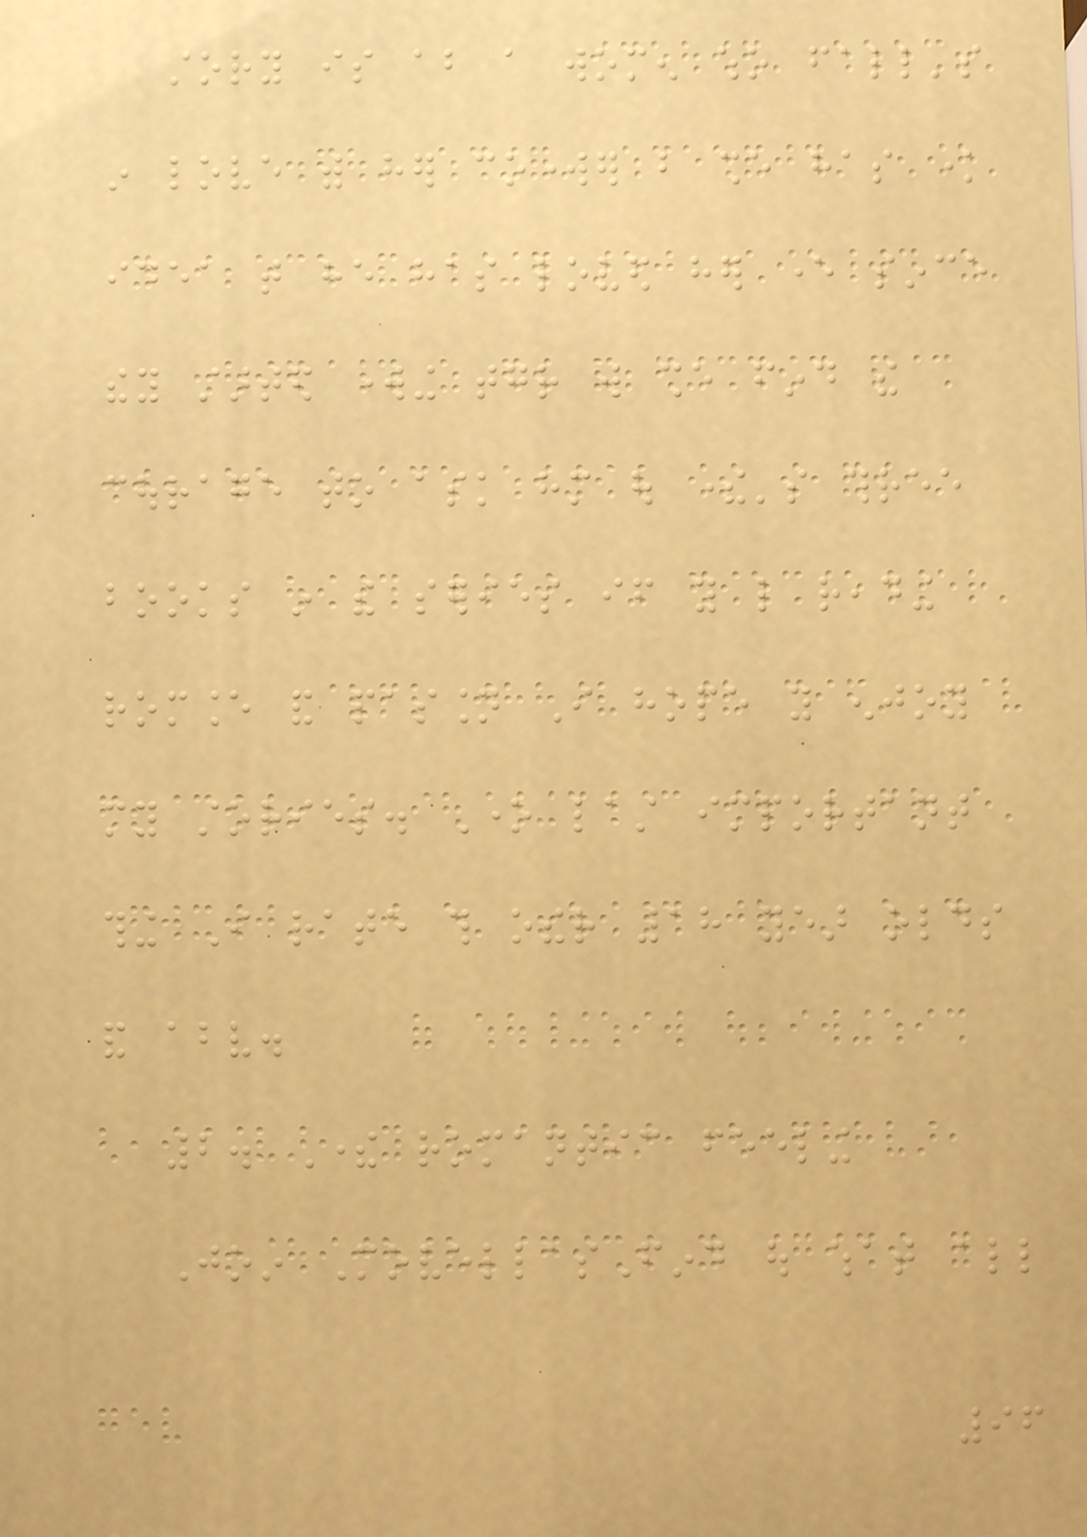story is about a women who fall's
in love with her coworker but she has know
idea that he has loved her ever since
they started working together will she find the
courage to ask him out there's three
books in the series if you like reading
romance and passion I hope you enjoy
my stories. One last important
thing I rate this other 18 year olds
and above.
2. There romantic feeling
Join MovellasFind out what all
96
